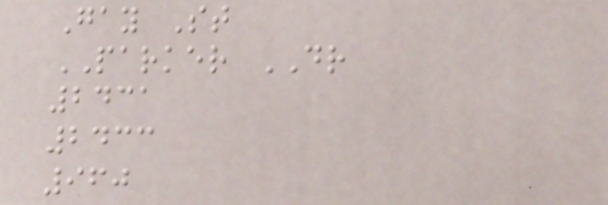Gay St
PARKER DR
2431
2433
960
